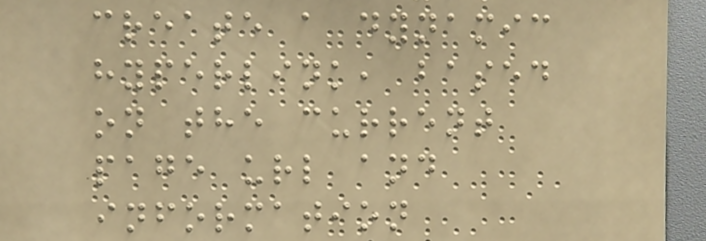create a dynamic
hyperlink, based
on the current
page url and
information
